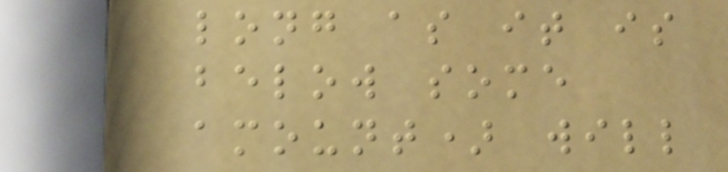long as it is
below some
amount) will
